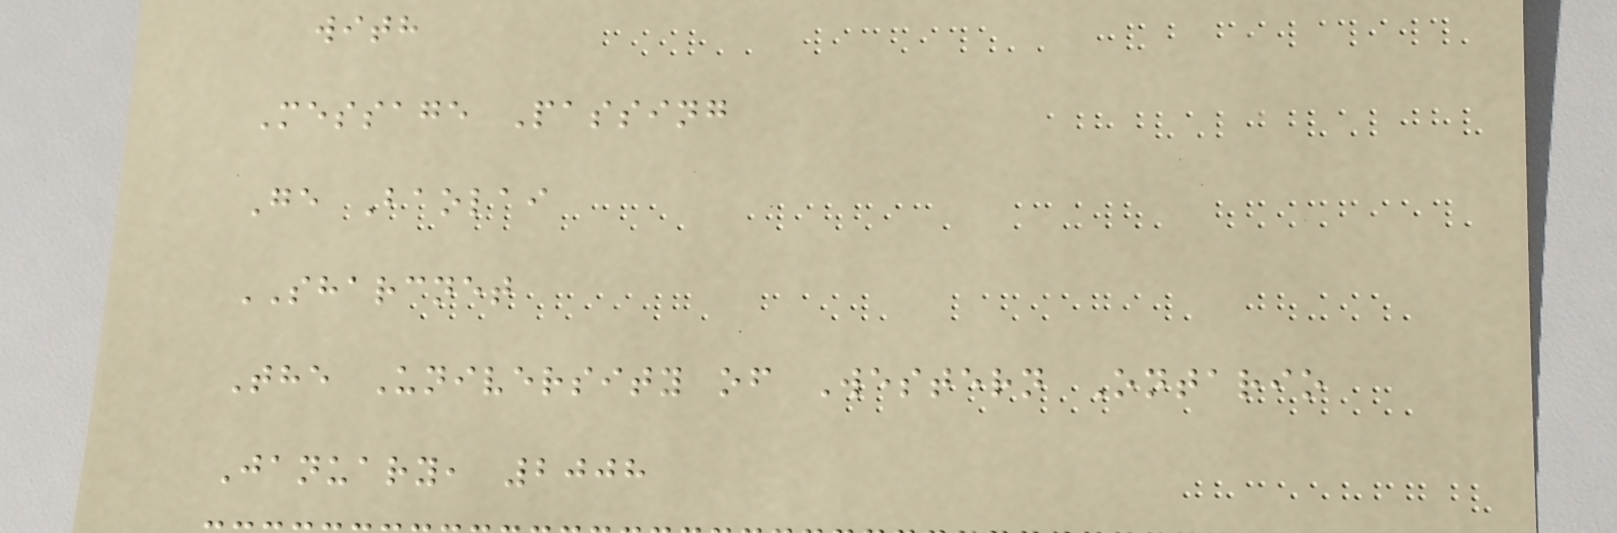with
Message Passing
Ge Baolai
SHARCNET
The University of Western Ontario
January, 2008
